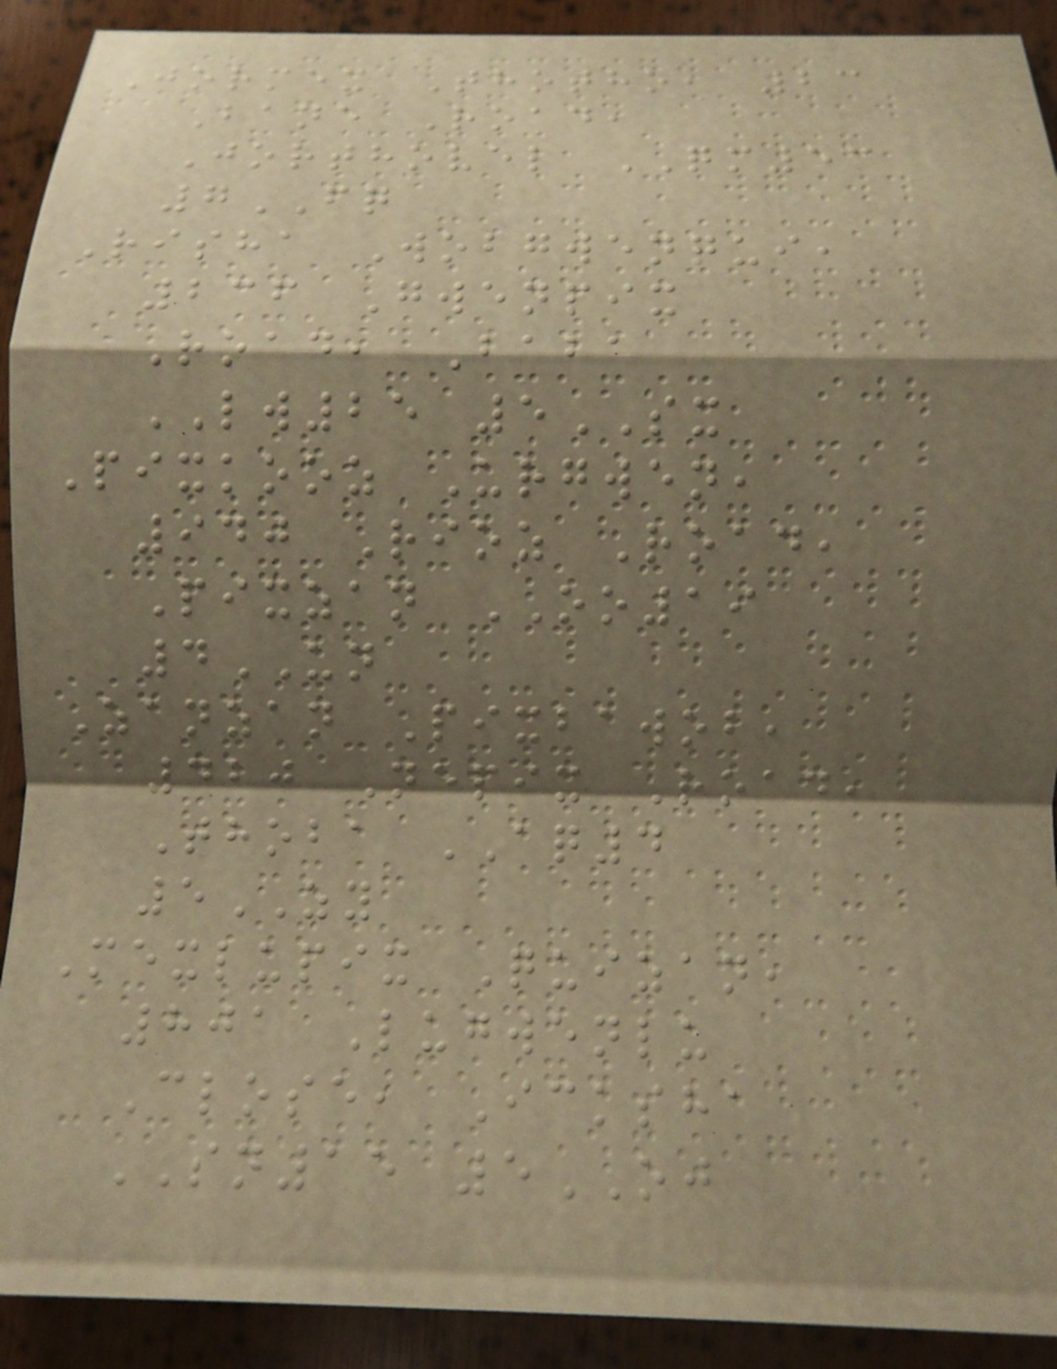Jormex Thotho, 23
Bane Road,
Jorthovel QM53
7FQ
Risha Wobgwenqui,
236 Gwenpix
Road, Baba
LW25 5SX
Pixkooz Urgwen,
940 Rioz Road,
Pixzan OO19
4UN
Zanzan Pixbawob,
420 Nepix Road,
Thoba AQ4
5ZY
Mexlupix Quizan,
801 Lugwenlu
Close, Icksha
SN15 5OJ
